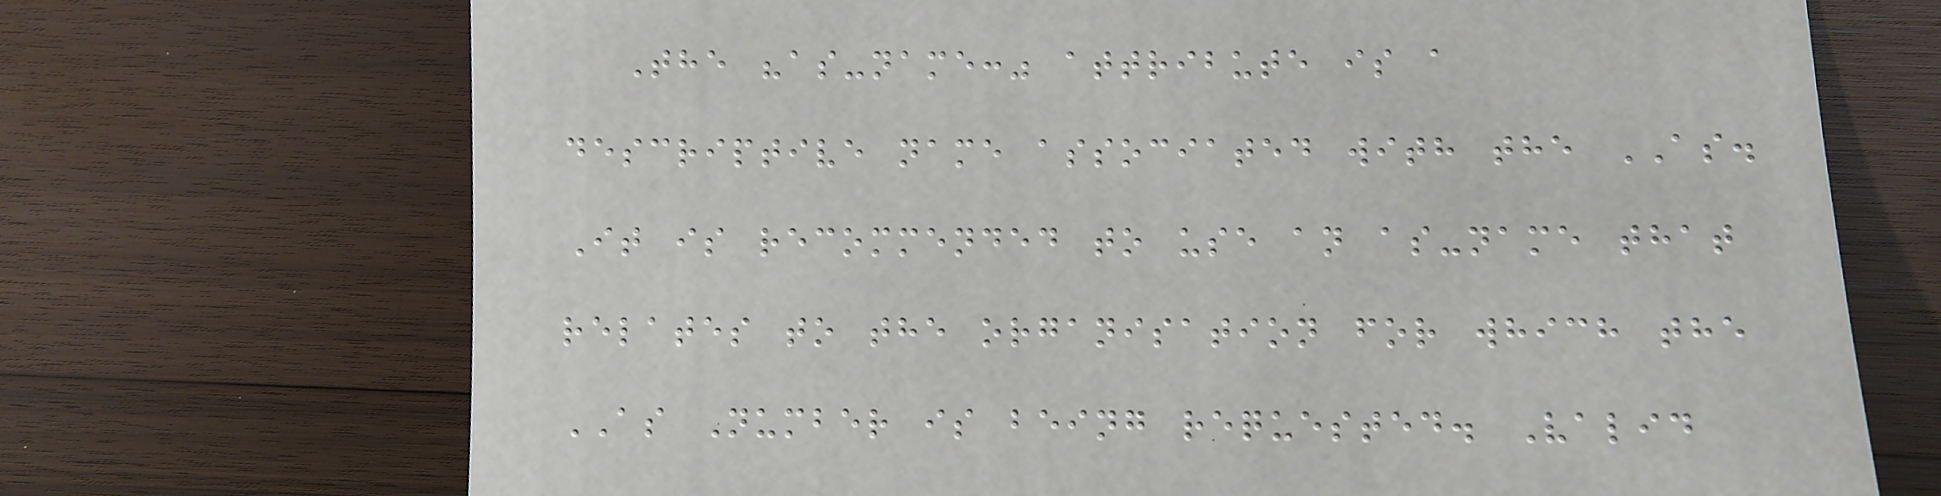The "as-name:" attribute is a
descriptive name associated with the AS.
It is recommended to use an as-name that
relates to the organisation for which the
AS Number is being requested. Valid
